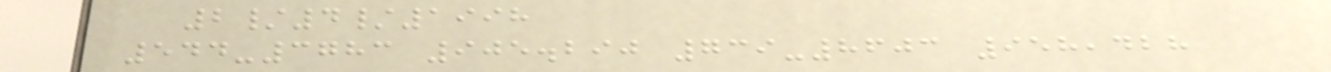2/4/1998
544-3783 905.290 739-8603 958,428
